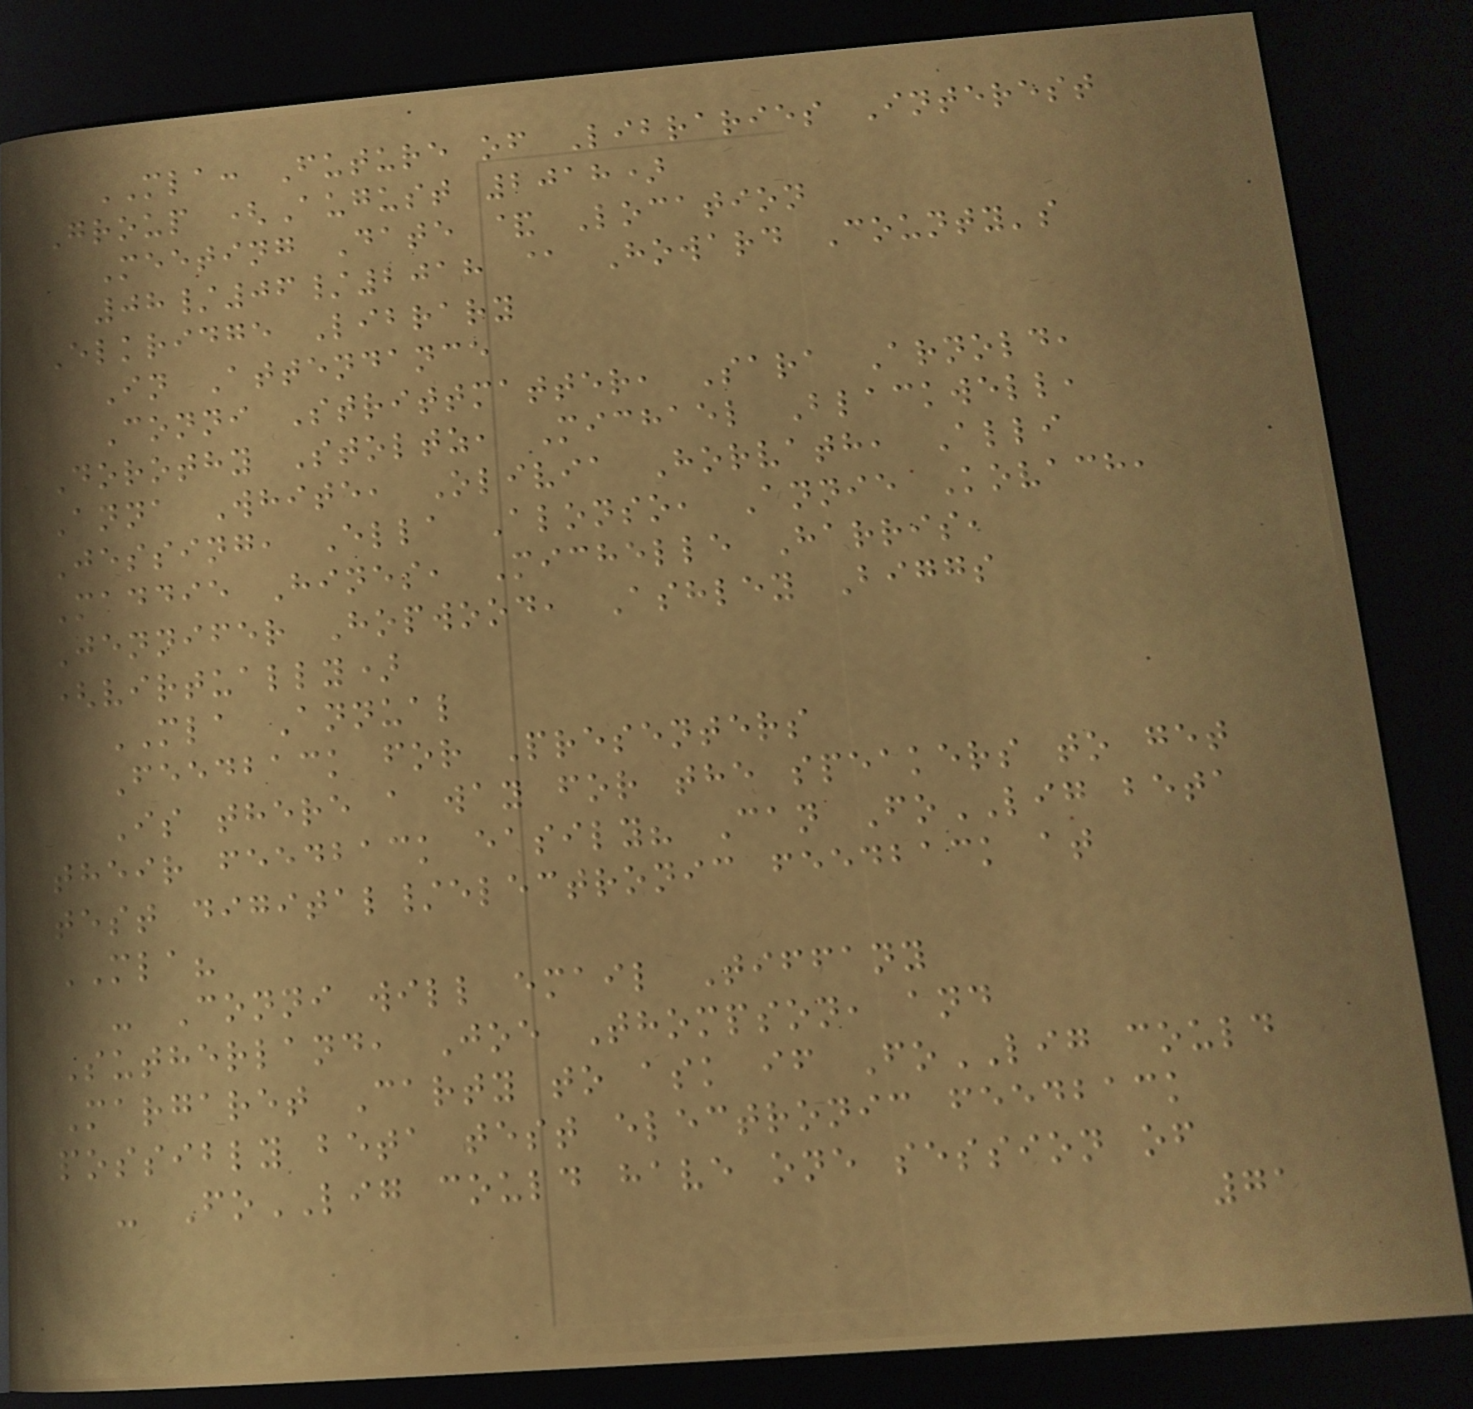MLA: Future of Libraries Interest
Group (August 2018)
Meeting Date & Location
08/06/2018 @ Howard County's
Elkridge Library
In Attendance
Conni Strittmatter, Sara Arnold,
Dorothy Stoltz, Michael Blackwell,
Anna White, Olivia Horvath, Alli
Jessing, Ella Alonso, Annie Kovach,
Maddie Hines, Michelle Harris,
Jennifer Hopwood, Ashley Biggs
(virtually)
MLA Annual
Feedback for Presenters
Is there a way for the speakers to get
their feedback easily? Can FoLIG beta
test digital/electronic feedback at
MLA?
- Conni will email Tiffany
Sutherland, Joe Thompson, and
Margaret Carty to ask if FoLIG could
possibly beta test electronic feedback
- FoLIG could have one session of
71
